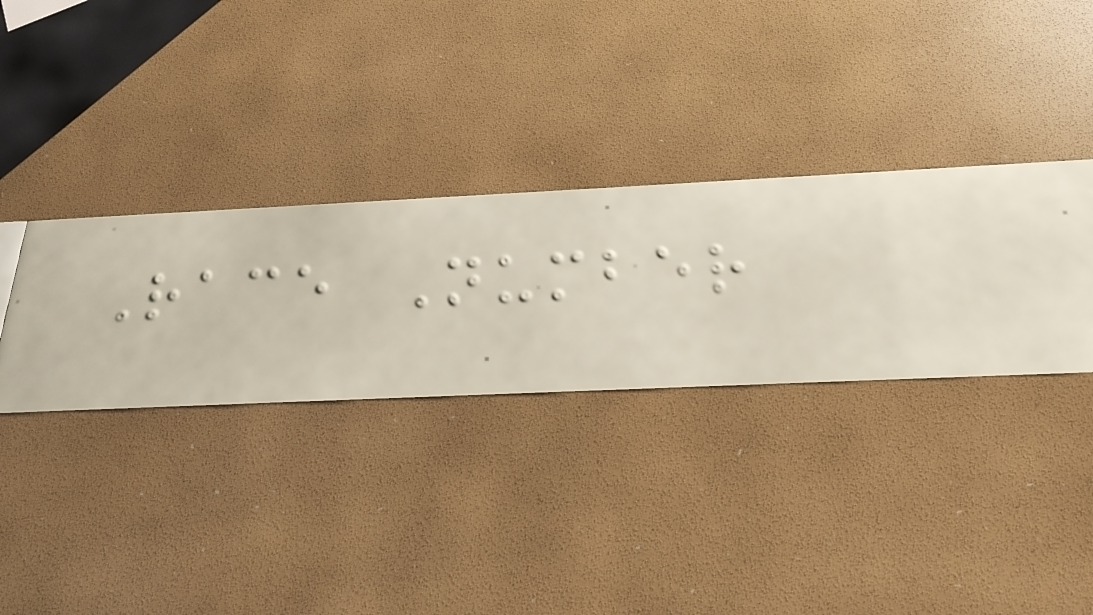Race Number
